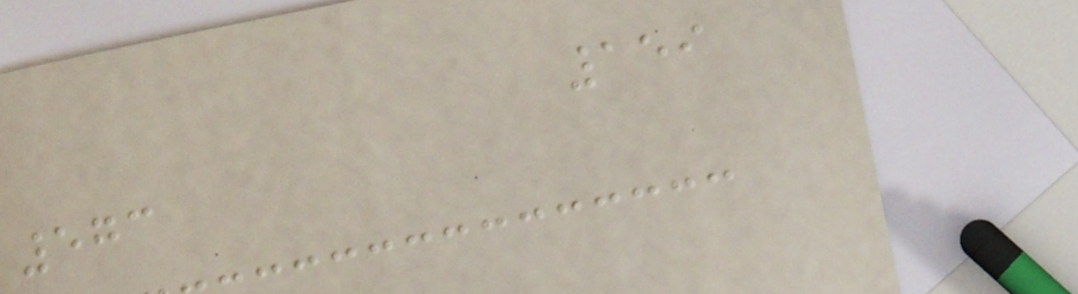159
573
